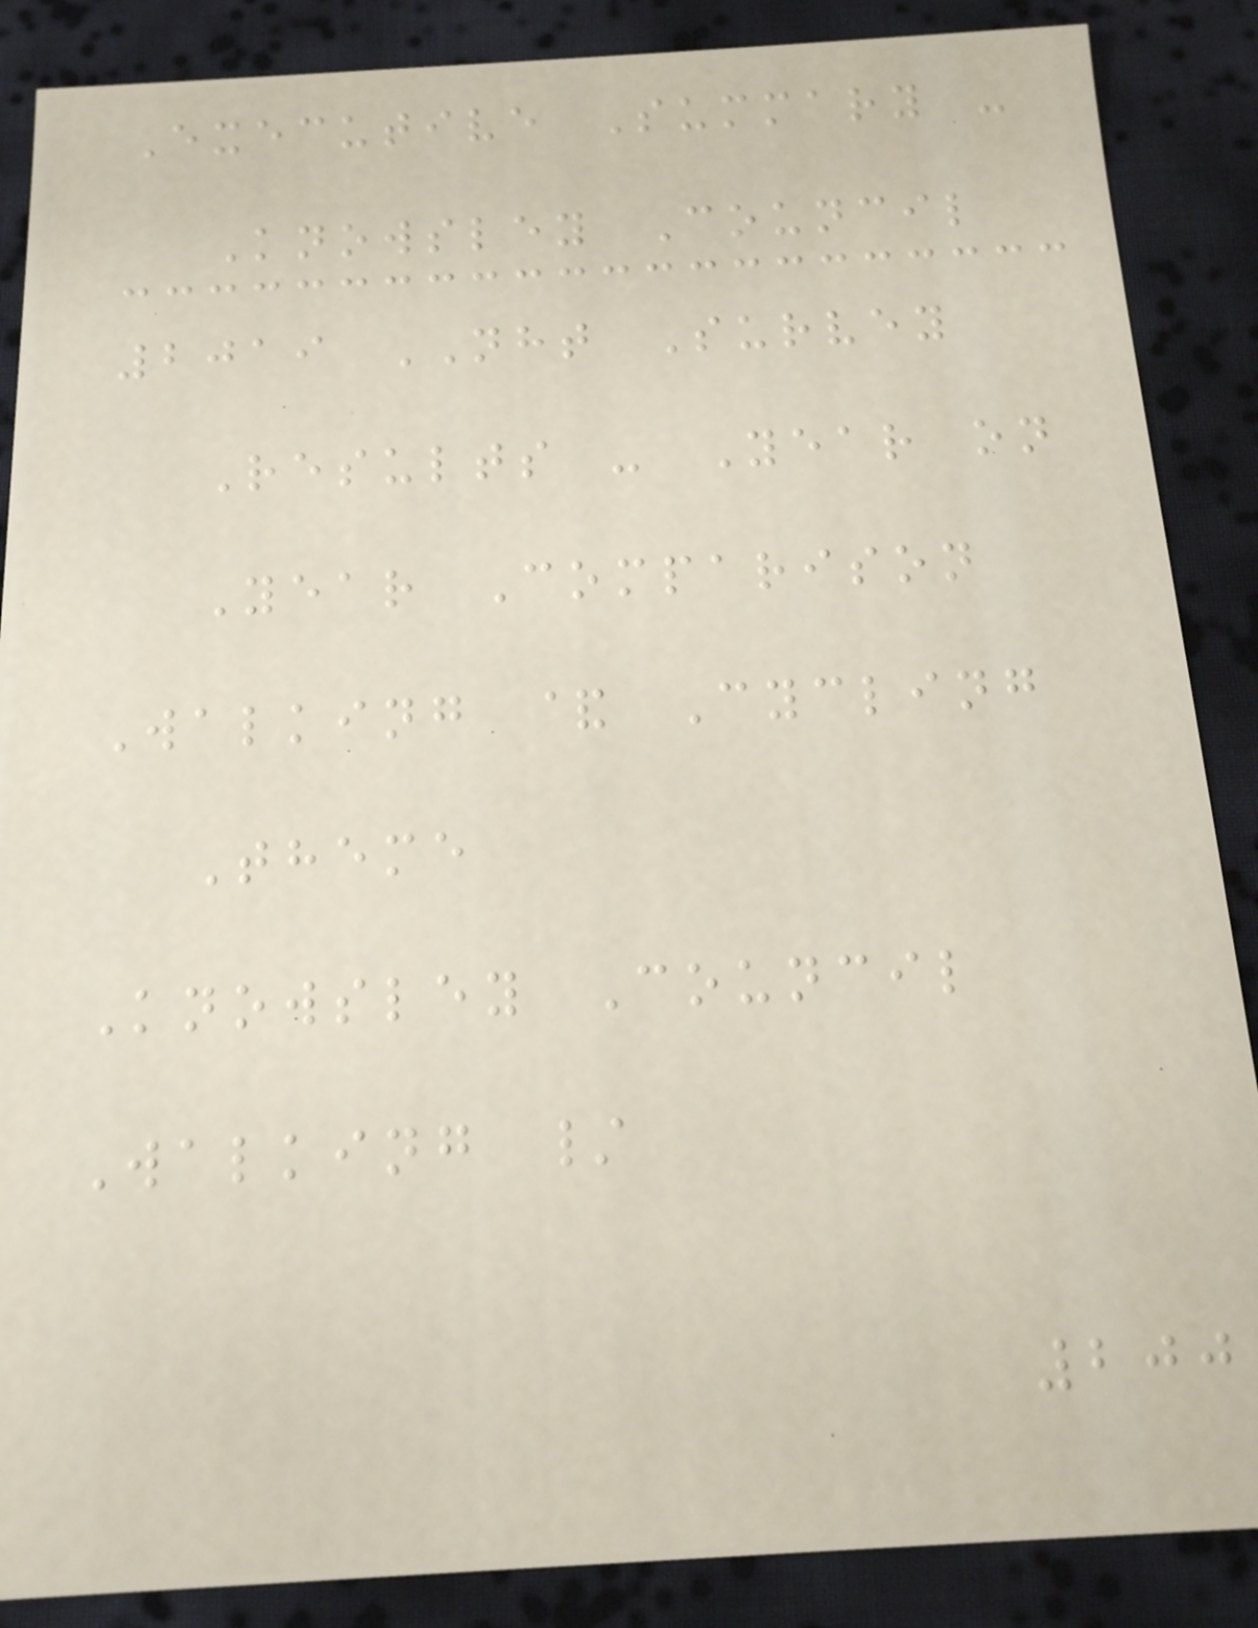Executive Summary -
Knowsley Council
2019 NHT Survey
Results - Year on
Year Comparison
Walking & Cycling
Theme
Knowsley Council
Walking /
200
